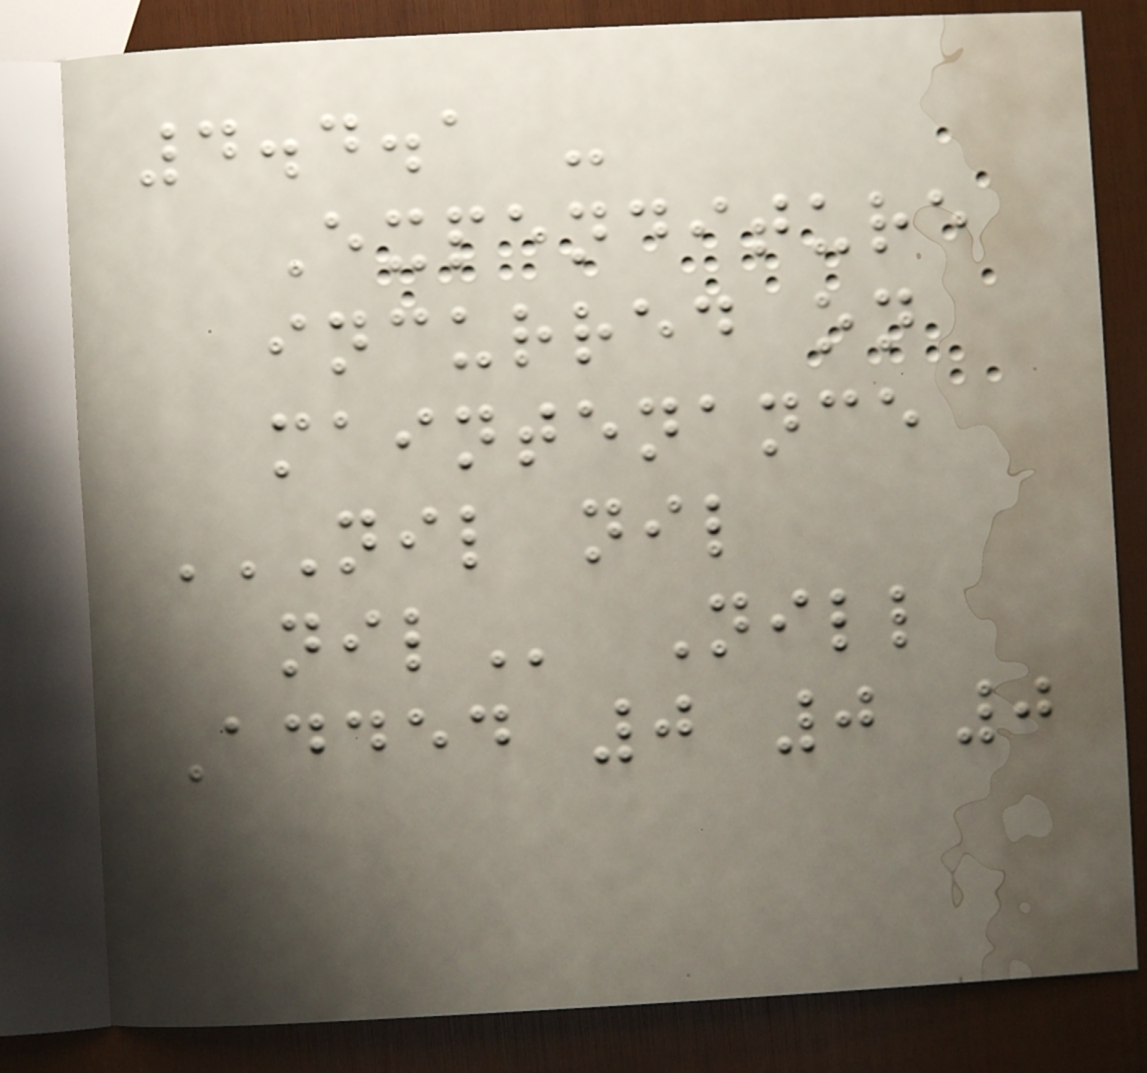4.4.1 -
Expenditure
incurred on
maintenance
NIL NIL
NIL Nill
Added 0 0 0
